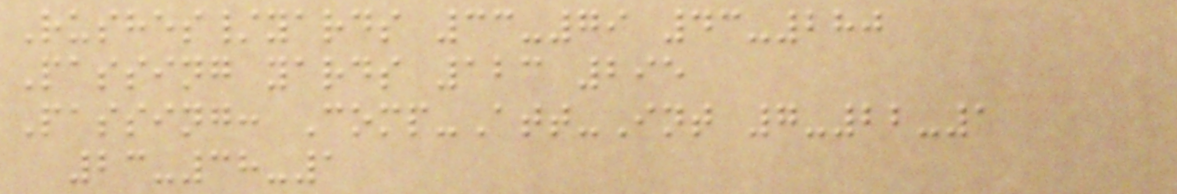Rushes/yards 33-79 43-280
Passing yards 123 295
Passing: Comp-Att-Int 7-22-1
23-38-1
